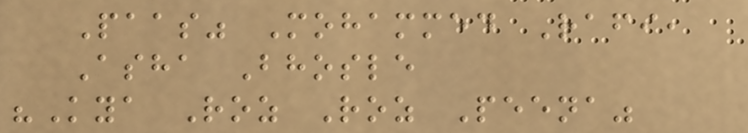Paas" Mohammed Rafi,
Asha Bhosle
"Kya Roz Roz Peena"
